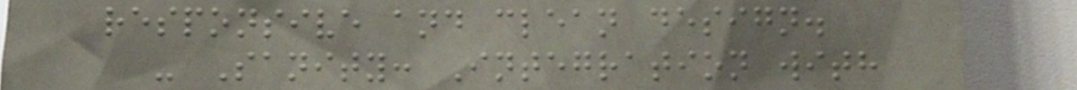responsive and clean design.
- Sanity: Integration with
